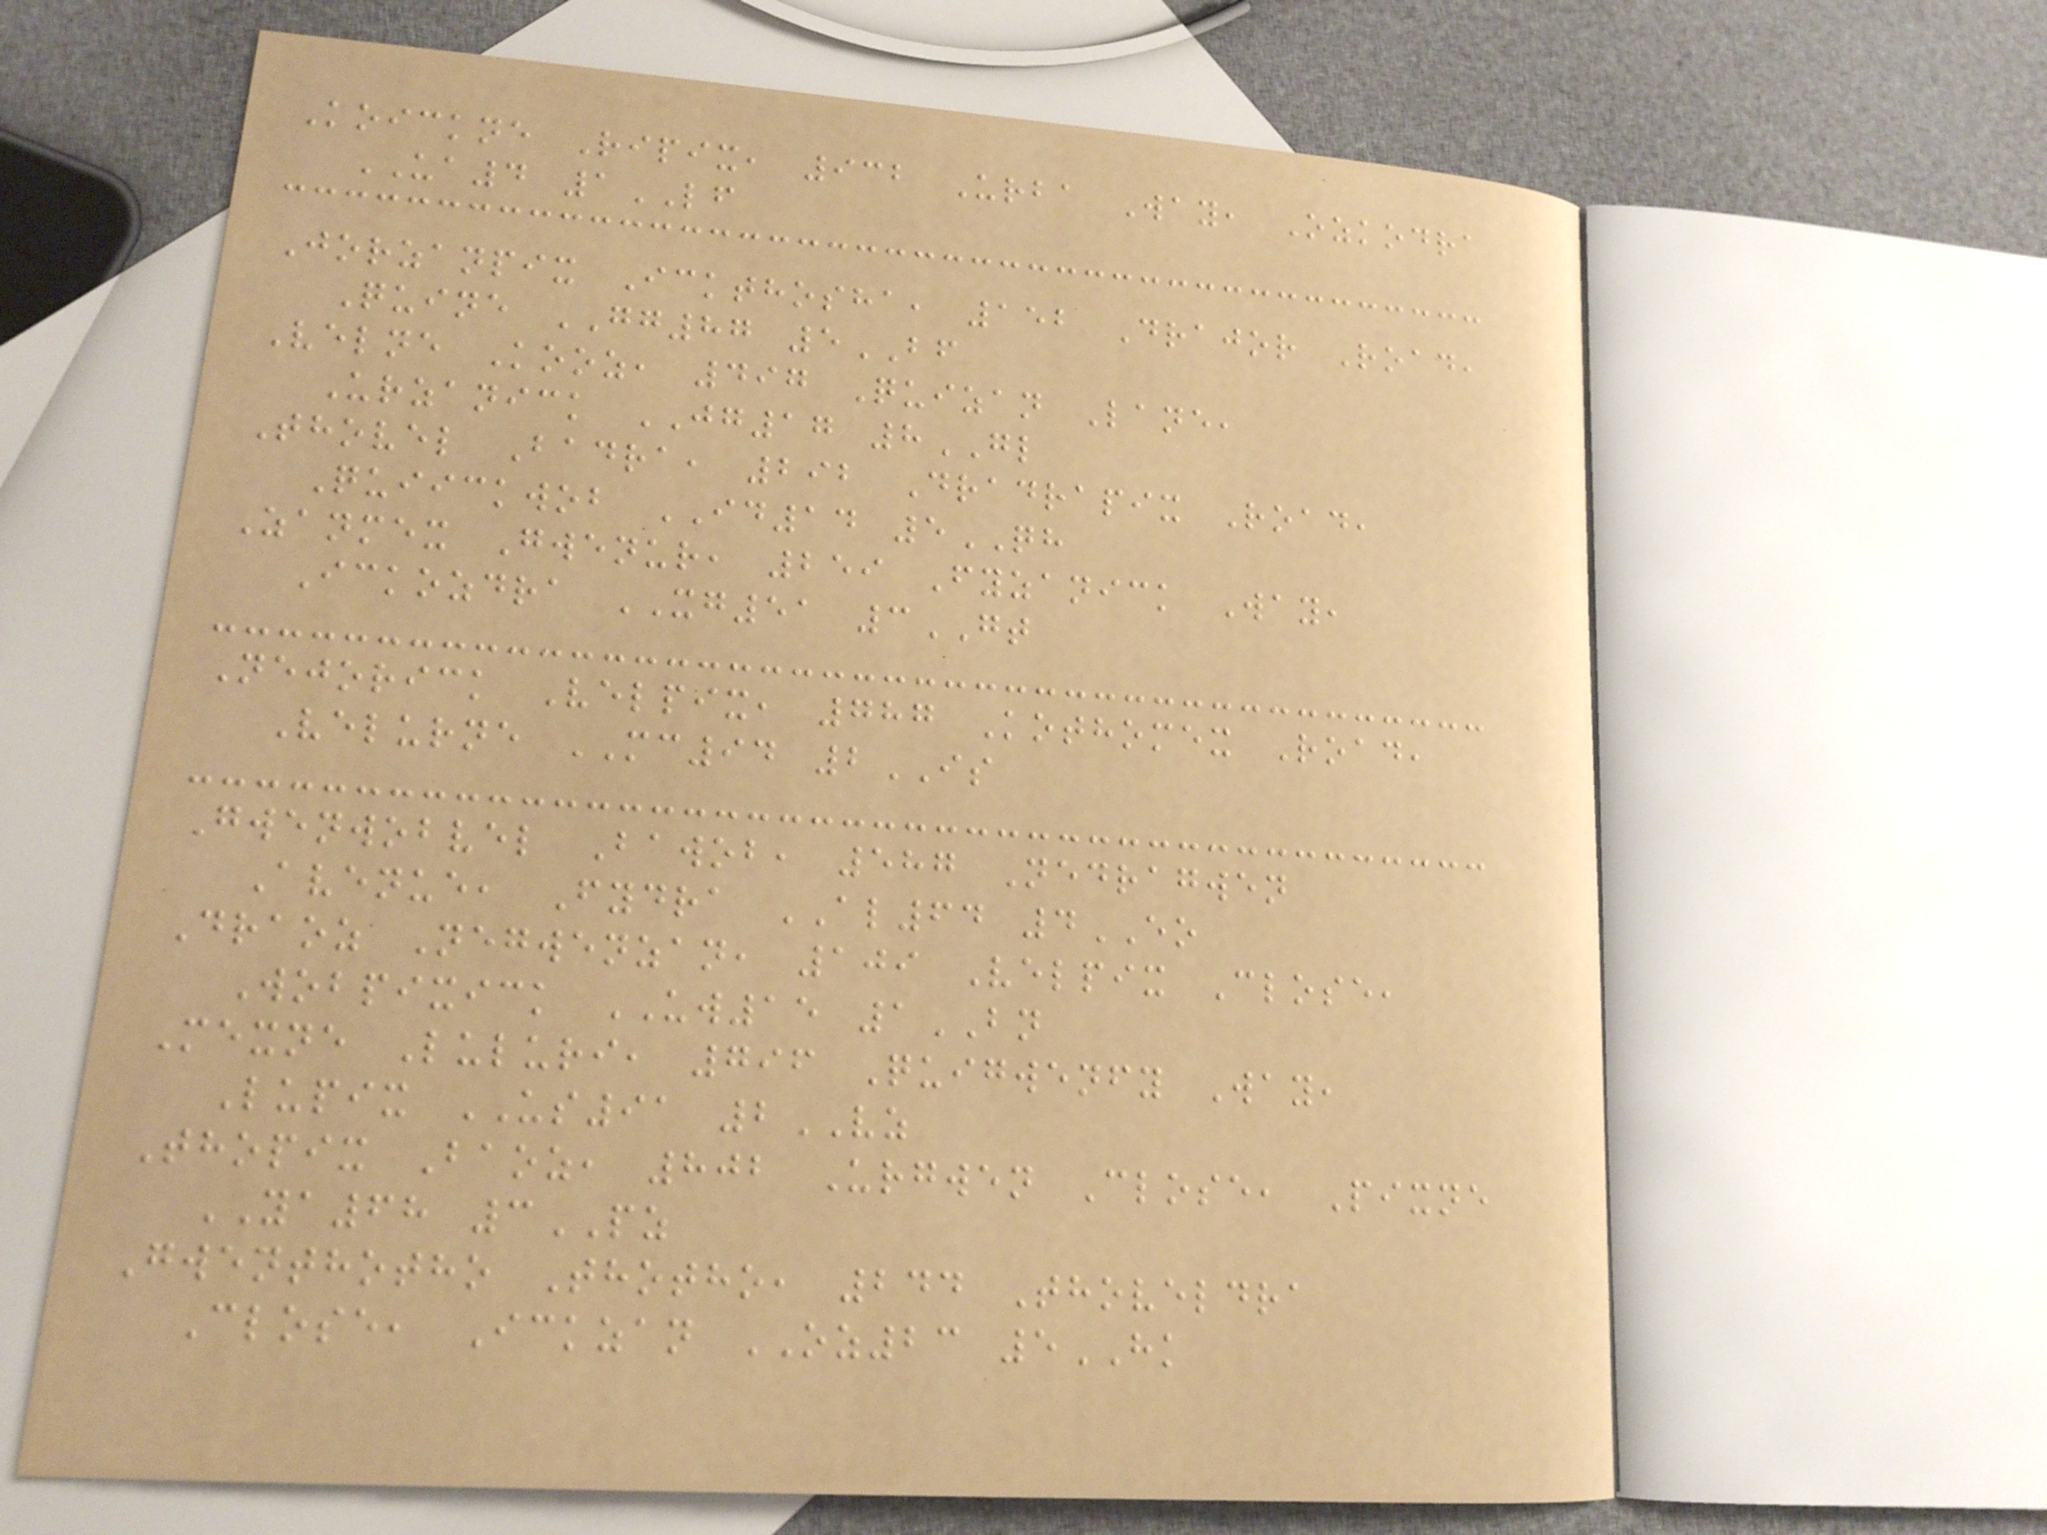Koickne Ripix, 932 Urba Way, Ozkodra
UA4 1LF
Jorzanpix Ickthosha, 152 Drajor Road,
Quine GG87 5BF
Velne Kooz, 497 Quizan Lane,
Urzanick JG17 8GL
Thovel Badra, 292 Dradrapix Road,
Quiickwob ID14 5QH
Zanmex Gwenur, 259 Fyzanick Way,
Ickozdra XG51 3GT
Nejorick Velpix, 787 Kothomex Road,
Velurne MC94 2IS
Gwenwobvel Bawob, 587 Nedragwen
Avenue, Fydra AL64 4EO
Draoz Negwenzan, 109 Velpix Close,
Wobpixick UW15 1BN
Mexne Luluri, 796 Quigwenfy Way,
Lupix US91 2VZ
Thopix Baoz, 802 Urgwen Close, Pixne
YA68 3PZ
Gwenthotho Thotho, 244 Thoveldra
Close, Ickzan OZ23 5HK
